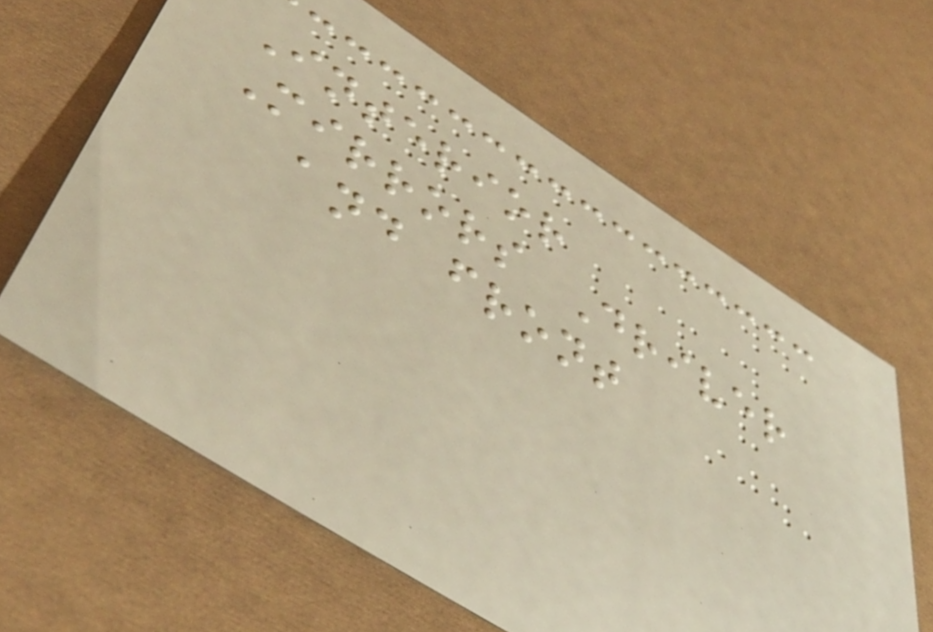Interior
Mirrors Driver
and front
